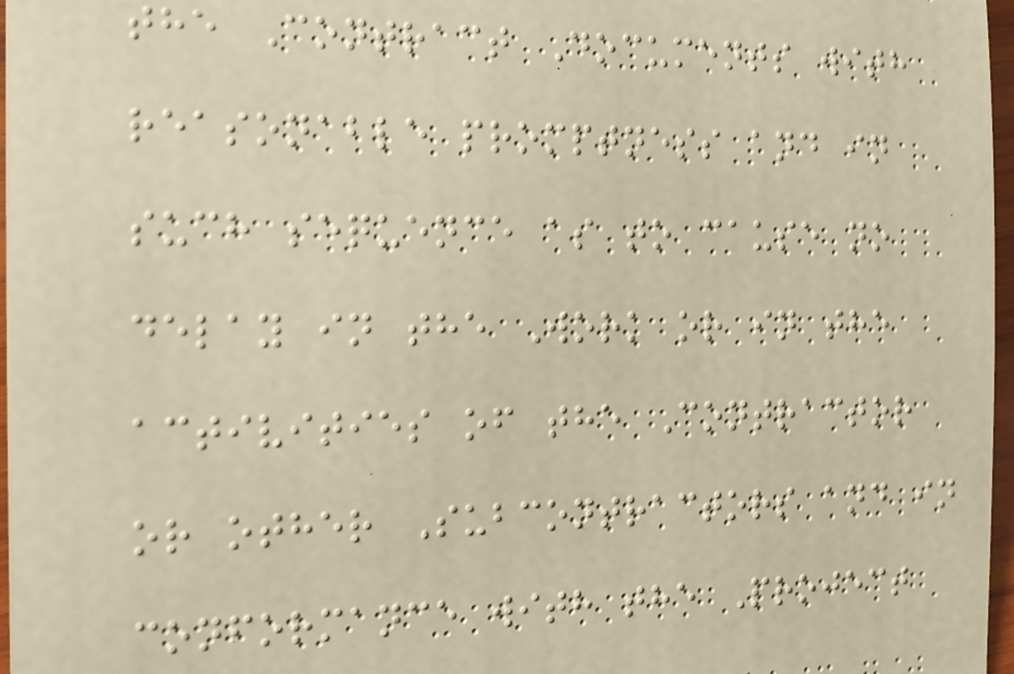the Contract Documents with
reasonable promptness and in
such sequence as to cause no
delay in the Work or in the
activities of the Contractor
or other Subcontractors and in
conformance with the Project
